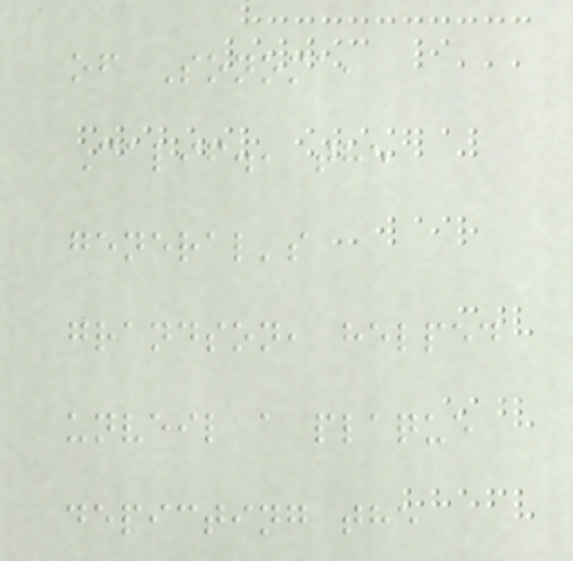of Sonoma,
Calif., the
general's
grandson, helped
unveil a plaque
depicting the
